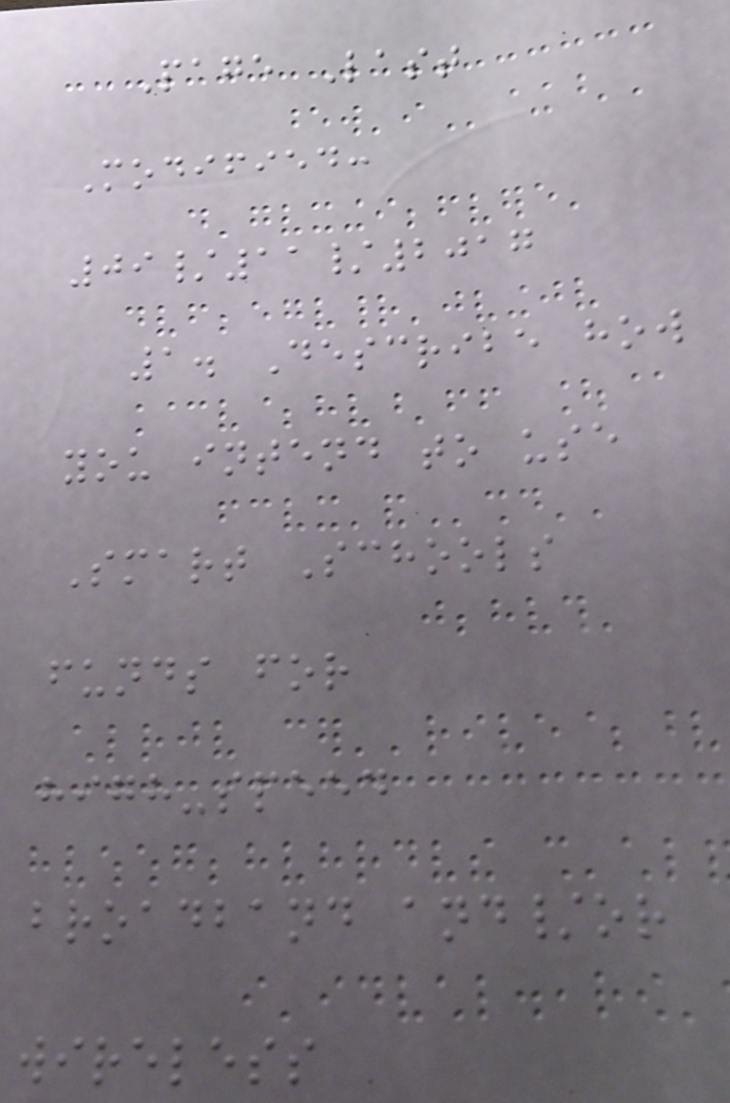Page Last
Modified:
09/11/2017
1. Describe how
you intend to use
Smart Schools
funds for
high-speed
broadband and/or
wireless
